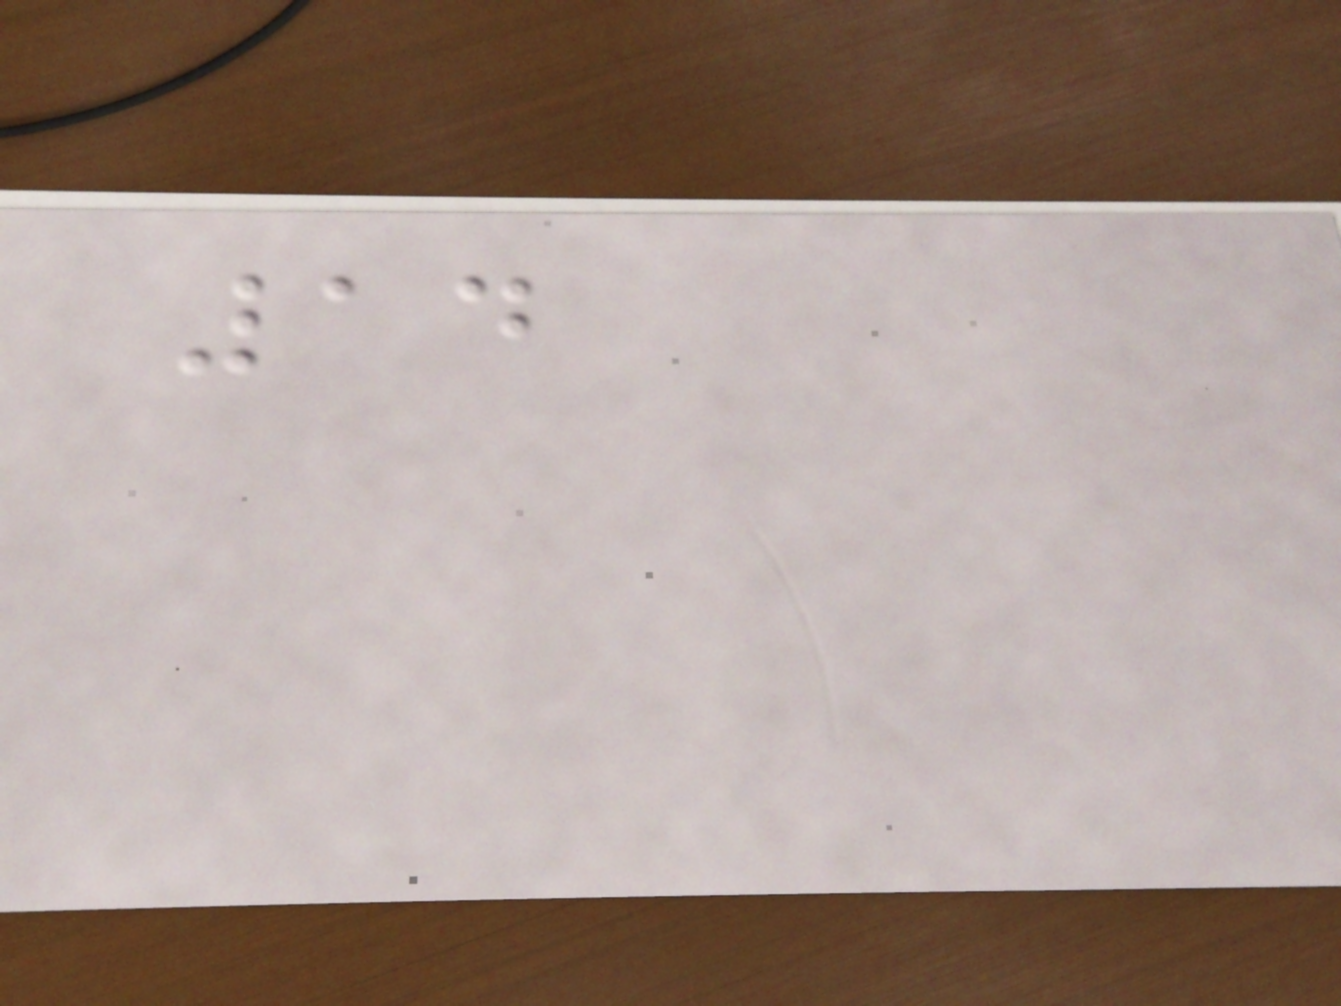14
